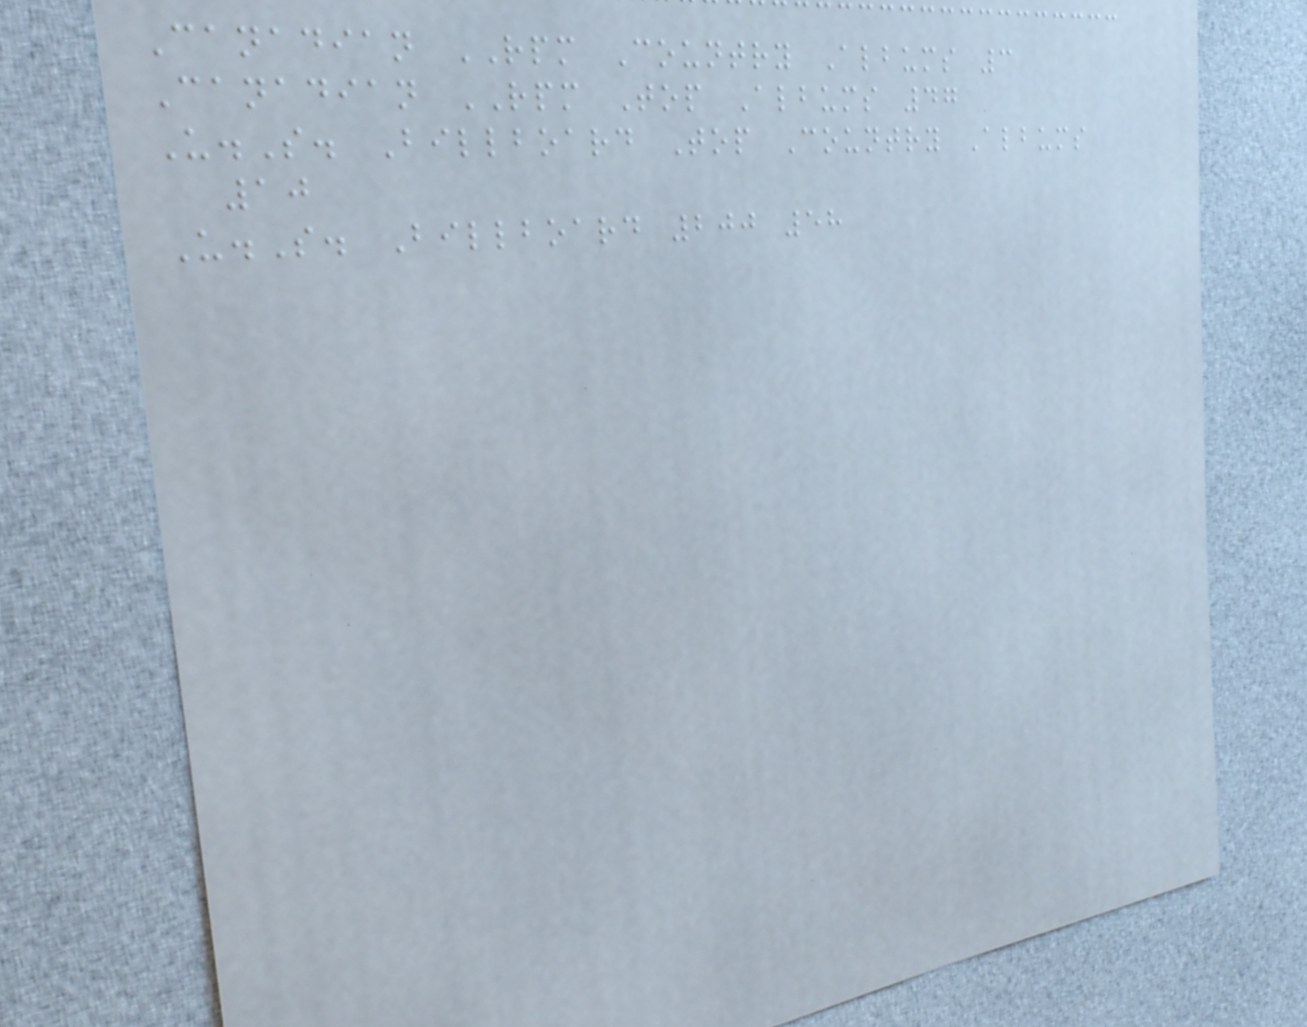Canadian RPM Country Albums 3
Canadian RPM Top Albums 47
U.S. Billboard Top Country Albums
10
U.S. Billboard 200 58
